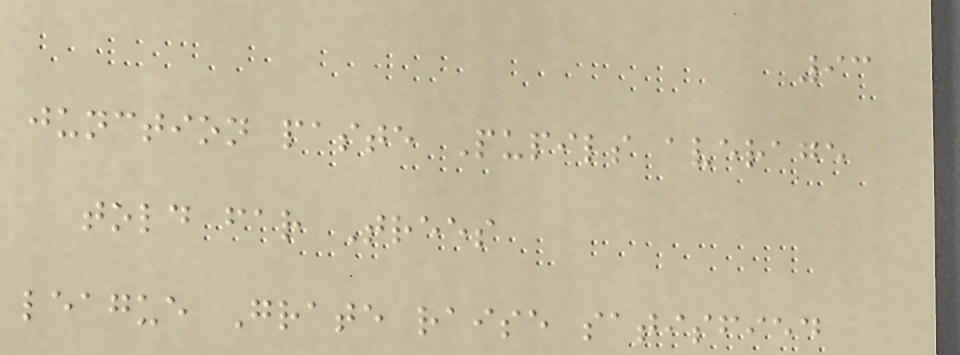93
junction paste Pupils average
told far Trees
league Grate raise satisfied
